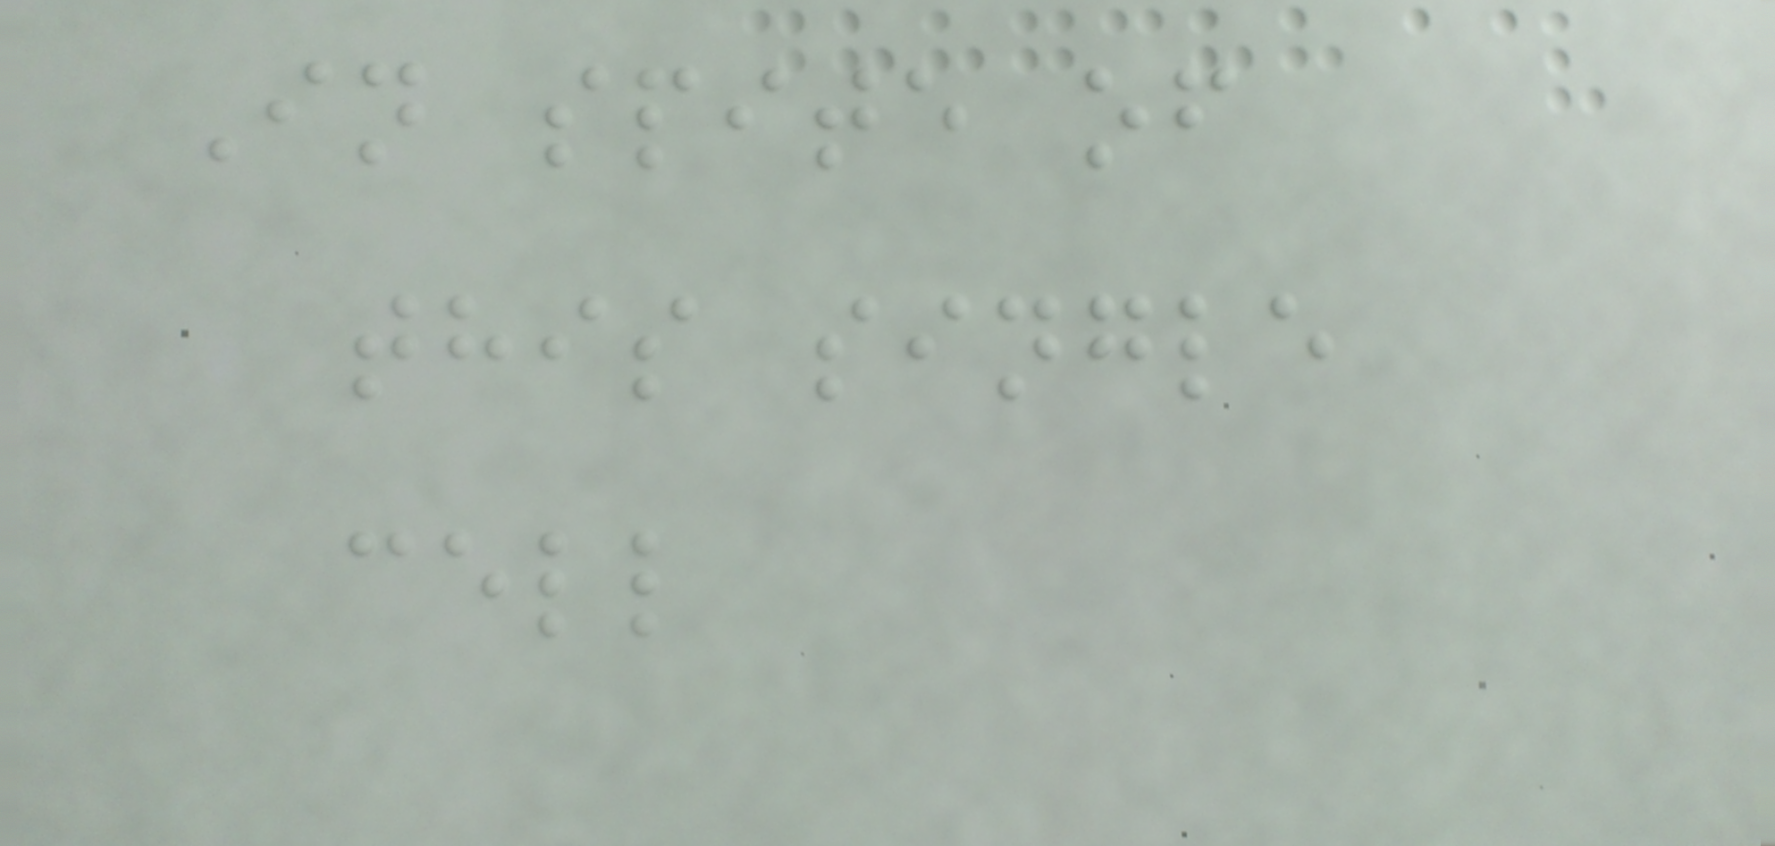In spite of
this single
cell
